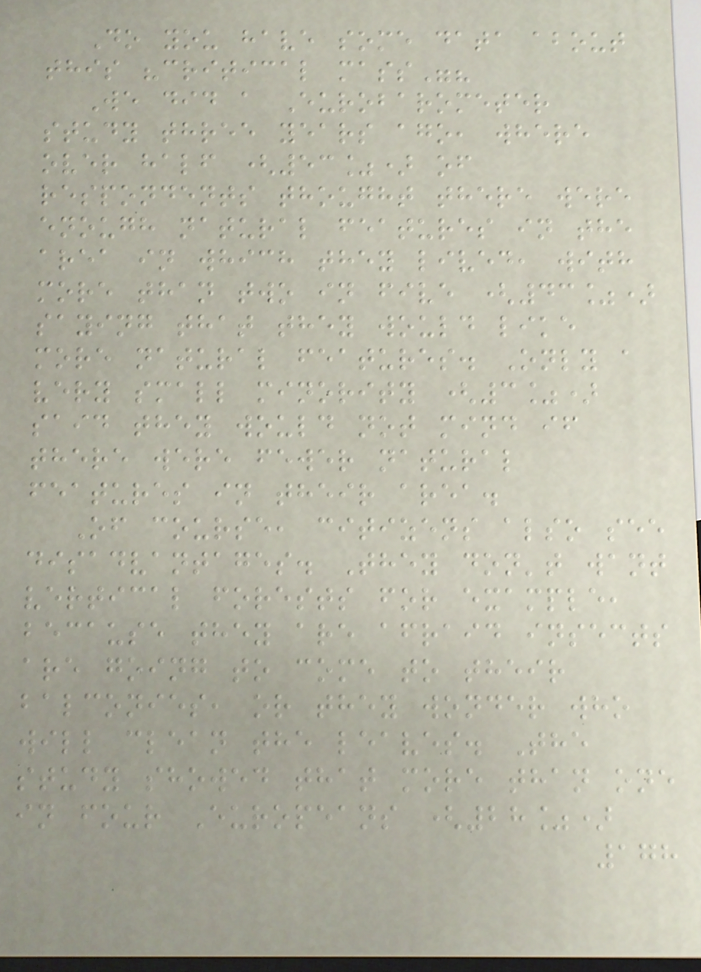Do you have some data about
this "critical mass"?
We did a Eurobarometer
study three years ago, where
over half (53%) of
respondents thought there were
enough natural features in the
area in which they lived, with
more than two in five (43%)
saying that they would like
more natural features. Only a
very small minority (3%)
said they would not mind if
there were fewer natural
features in their area.
Of course, citizens also see
disadvantages. They don't want
vertical forests for example,
because they are afraid insects
are going to come to their
balconies, or they wonder who
will clean the leaves. The
study showed that more than one
in four Europeans (28%)
178
